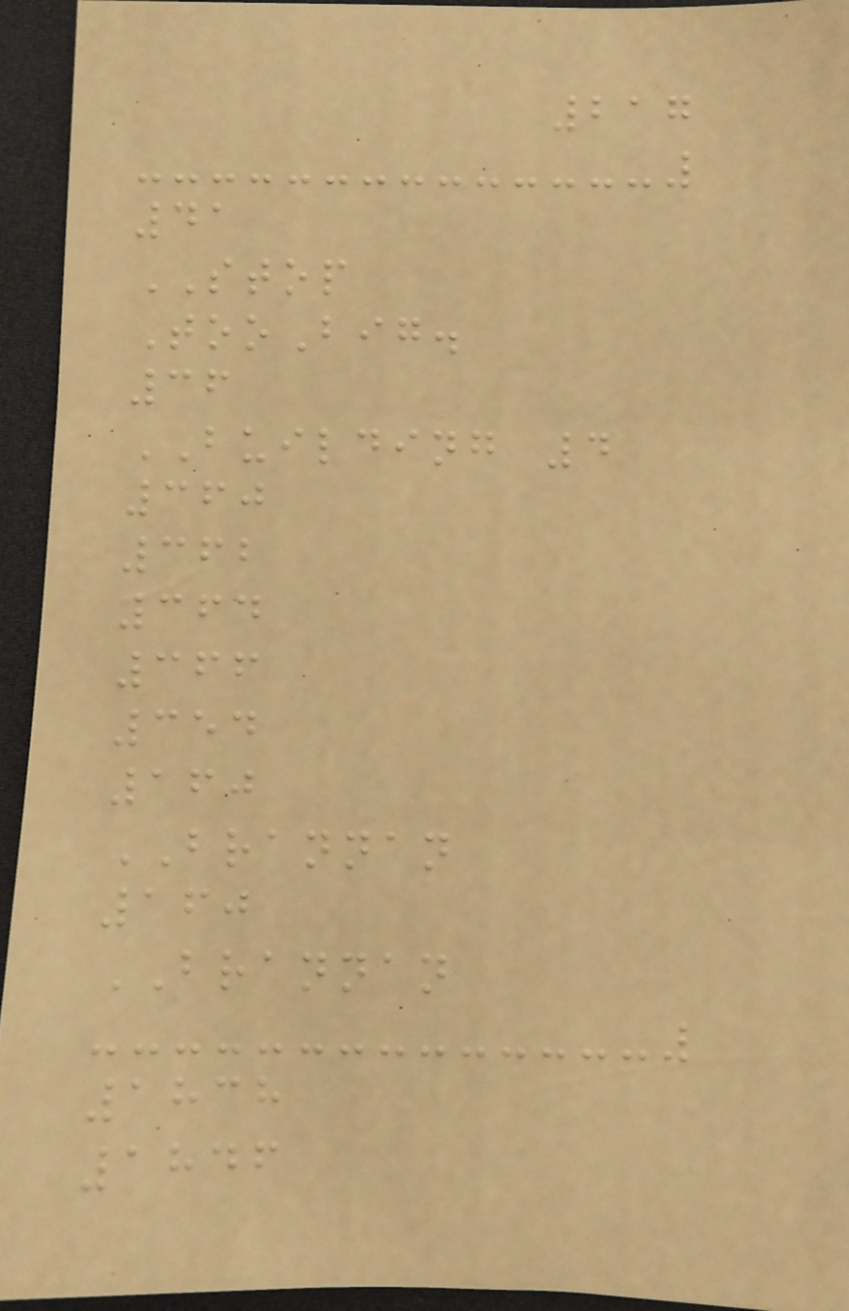217
41
STOP
TooBig.
36
BUILDING 4
360
362
364
366
354
160
BRANNAN
160
BRANNAN
1838
1846
